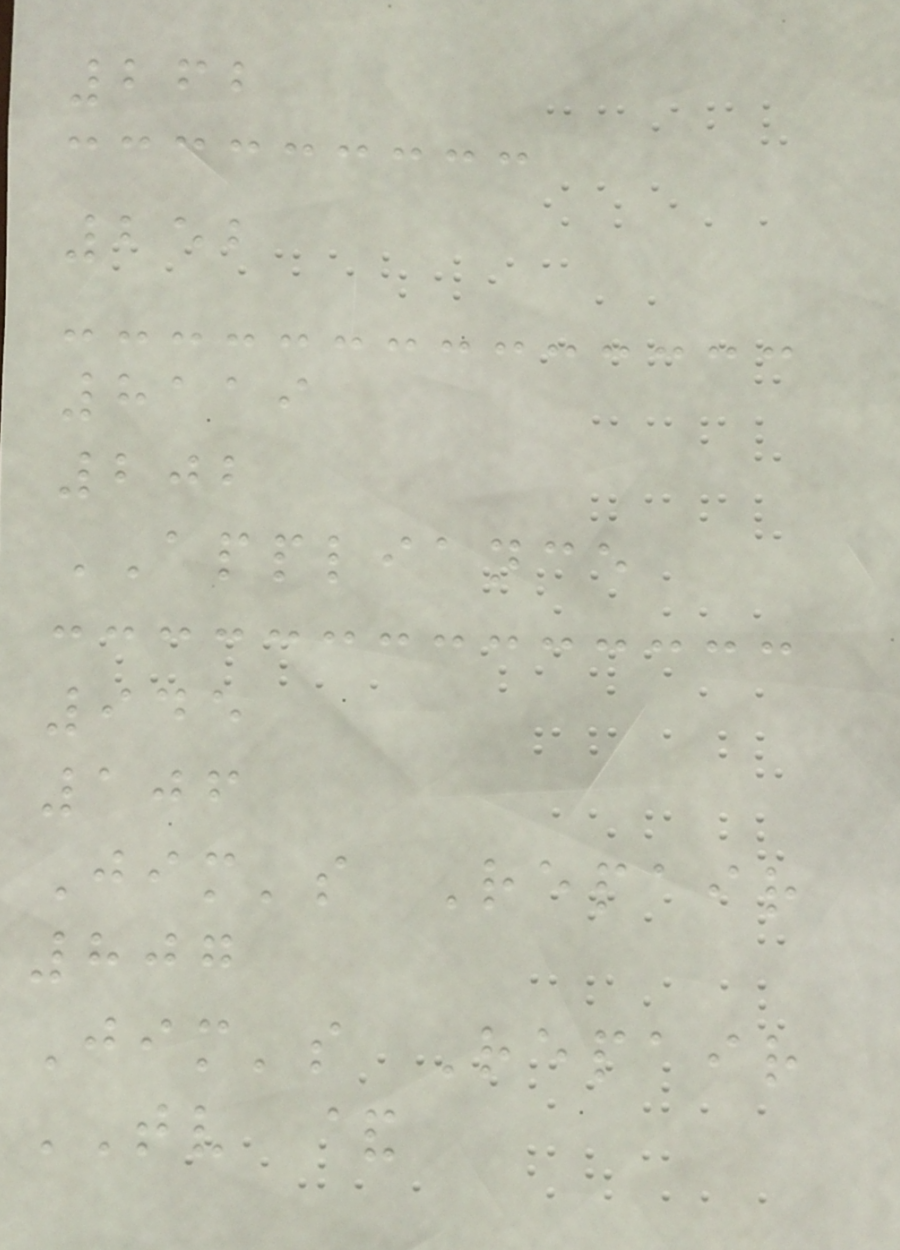262
252
8119
202
APPLIANCE
945
106
Jim's Repair
807
Jim's Repair
TV &
